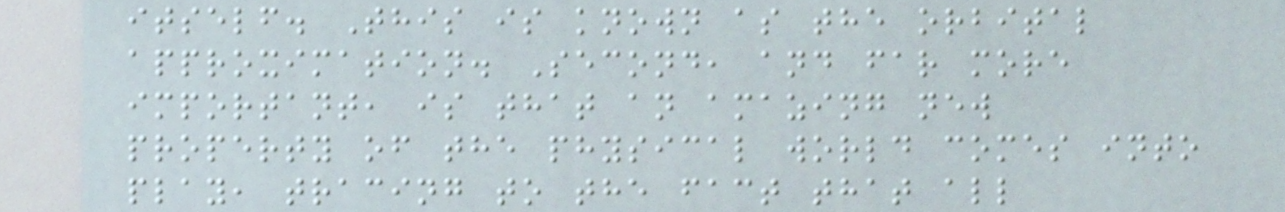itself. This is known as the orbital
approximation. Second, and far more
important, is that an amazing new
property of the physical world comes into
play, tracing to the fact that all
